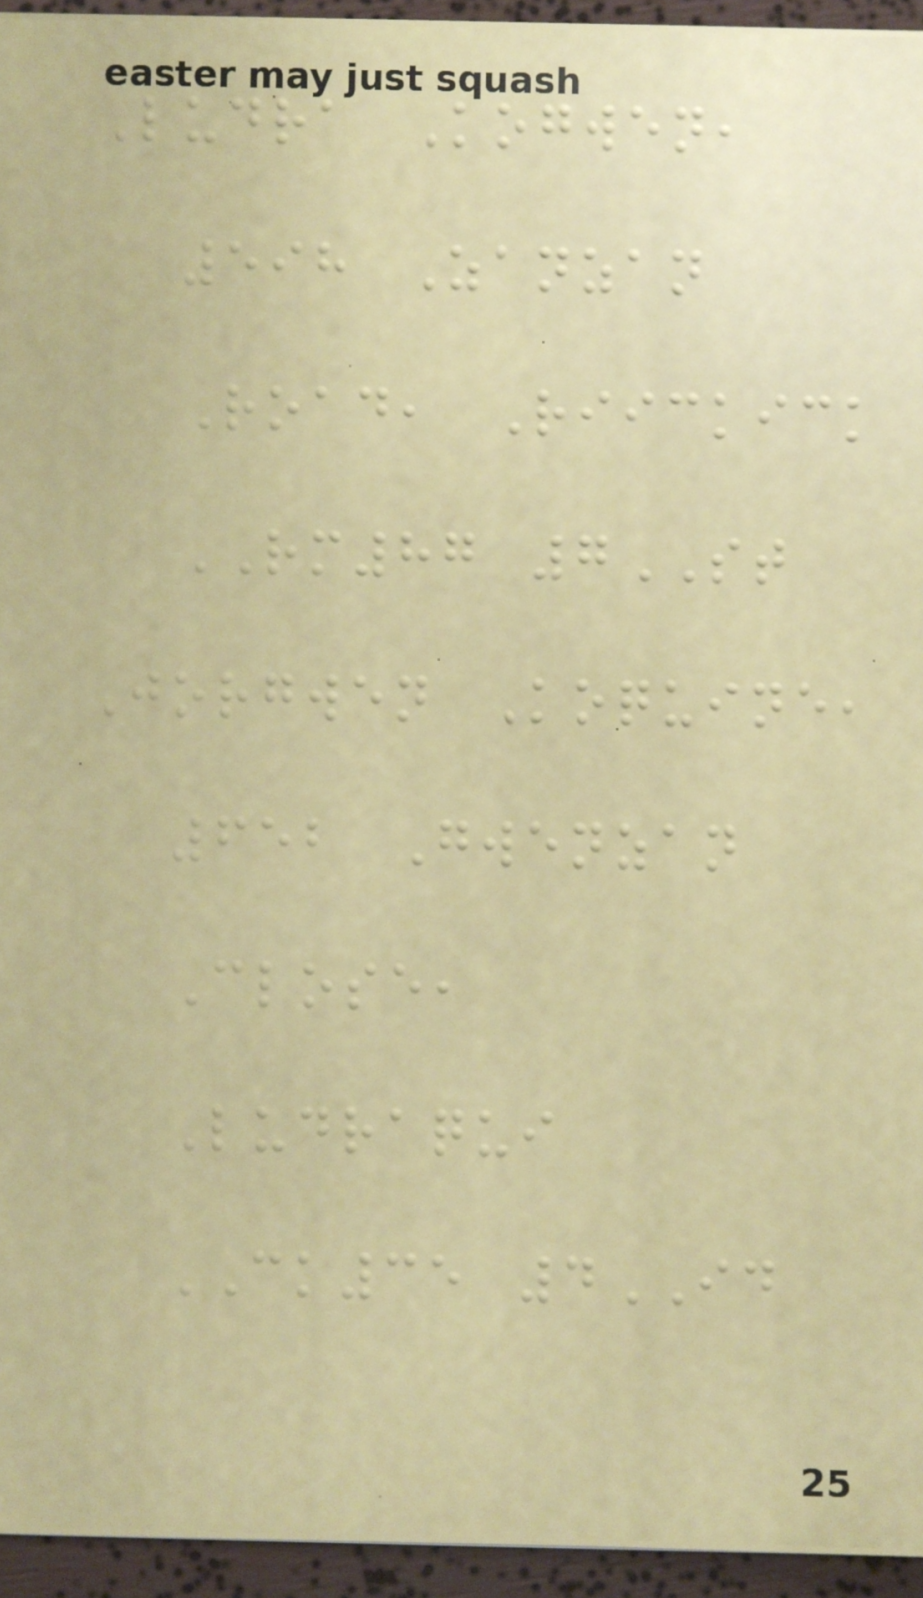Ludra Kogwen,
598 Zanzan
Road, Riickick
RM87 7ST
Jorgwen Koquine,
652 Gwenzan
Close,
Ludraqui
CK35 4ID
